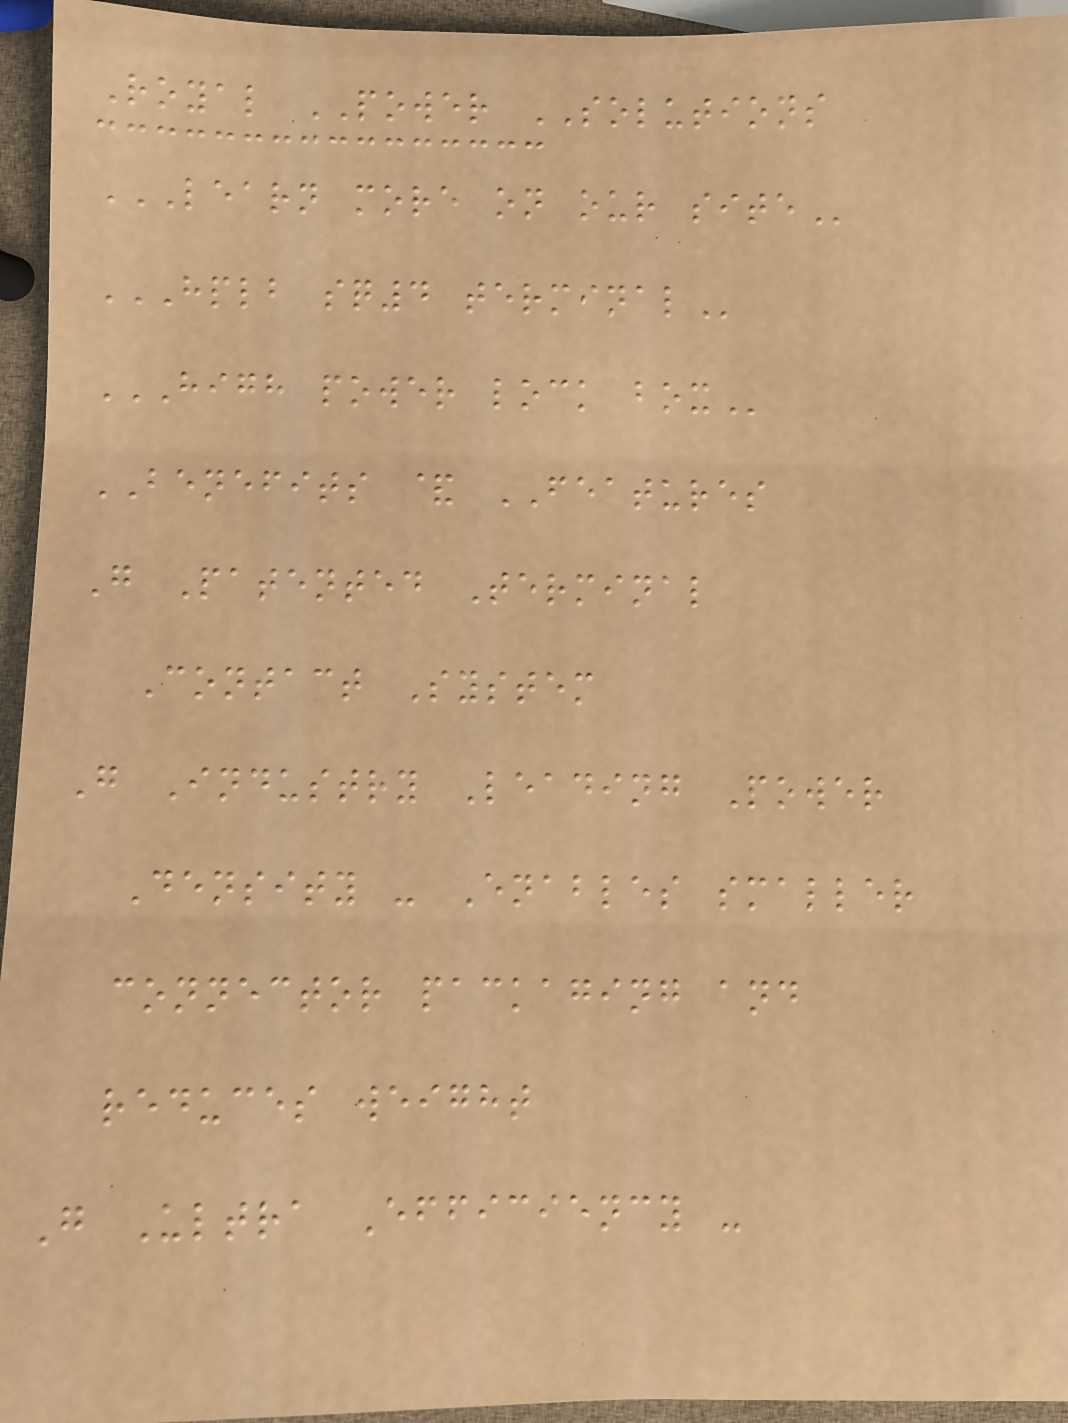Royal POWER SOLUTIONS
LEARN MORE ON OUR SITE
HPLB SQ4 TERMINAL
HIGH POWER LOCK BOX
BENEFITS & FEATURES
G Patented Terminal
Contact System
G Industry Leading Power
Density - Enables smaller
connector packaging and
reduces weight
G Ultra Efficiency -
